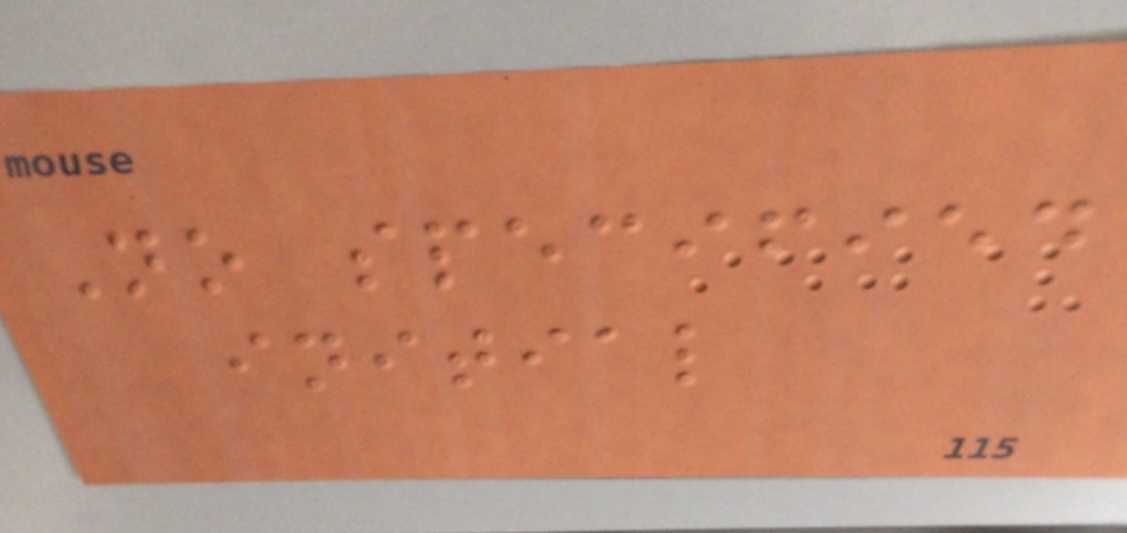No specified
initial
